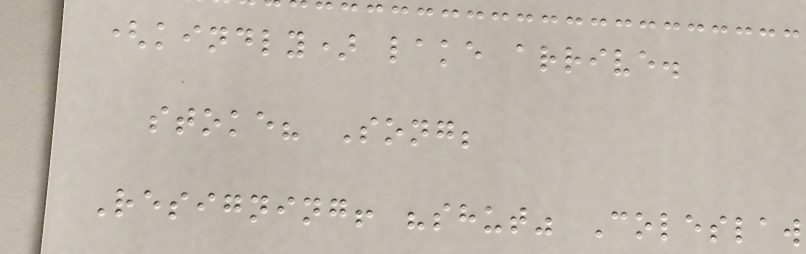(kindly) lake arrive.
stoke? Song;
Resigning! "shut" Coleslaw
